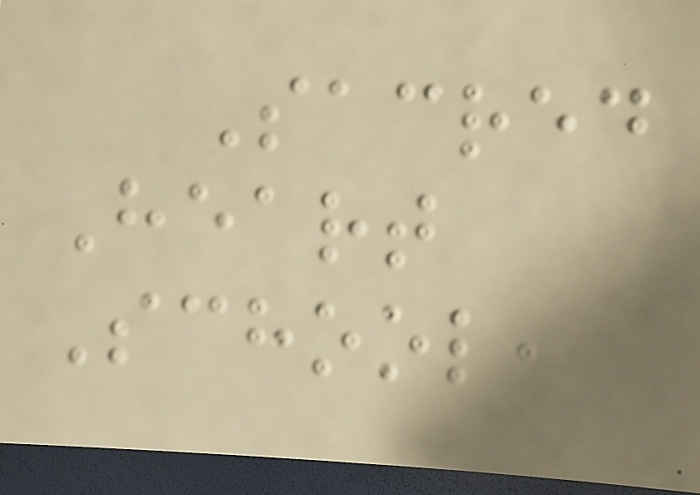Sacred
Heart
School,
